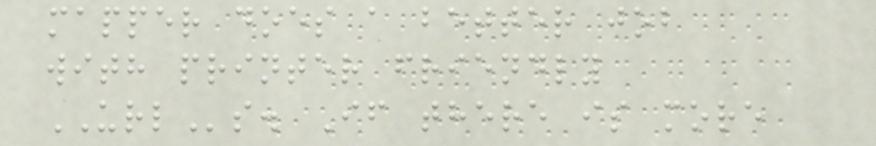mapper does a better job
with printer friendly
URLs. If there is more
